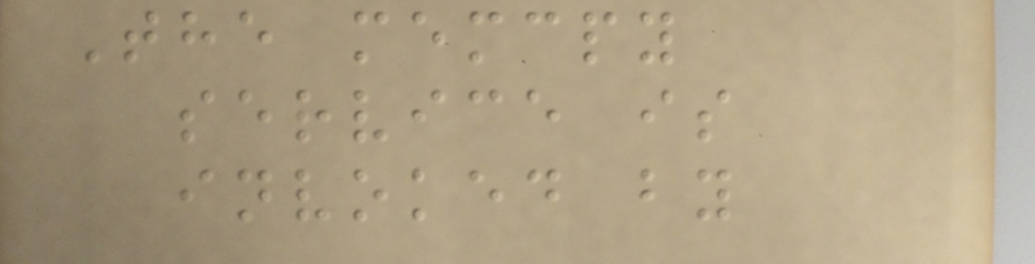The memcpy
service is
invoked by
